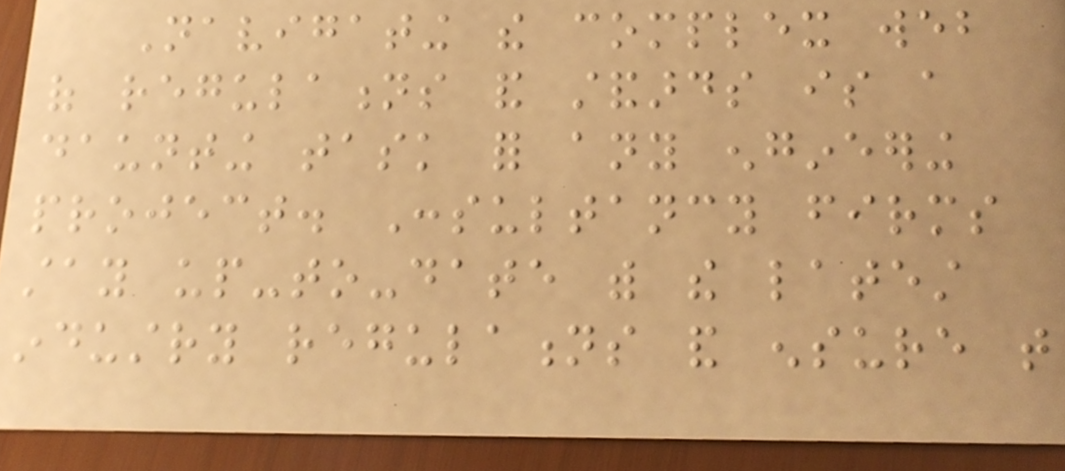Navigating the complex web
of regulations and standards is a
daunting task for any engineering
project. Consultancy firms
stay up-to-date with the latest
industry regulations and ensure that
